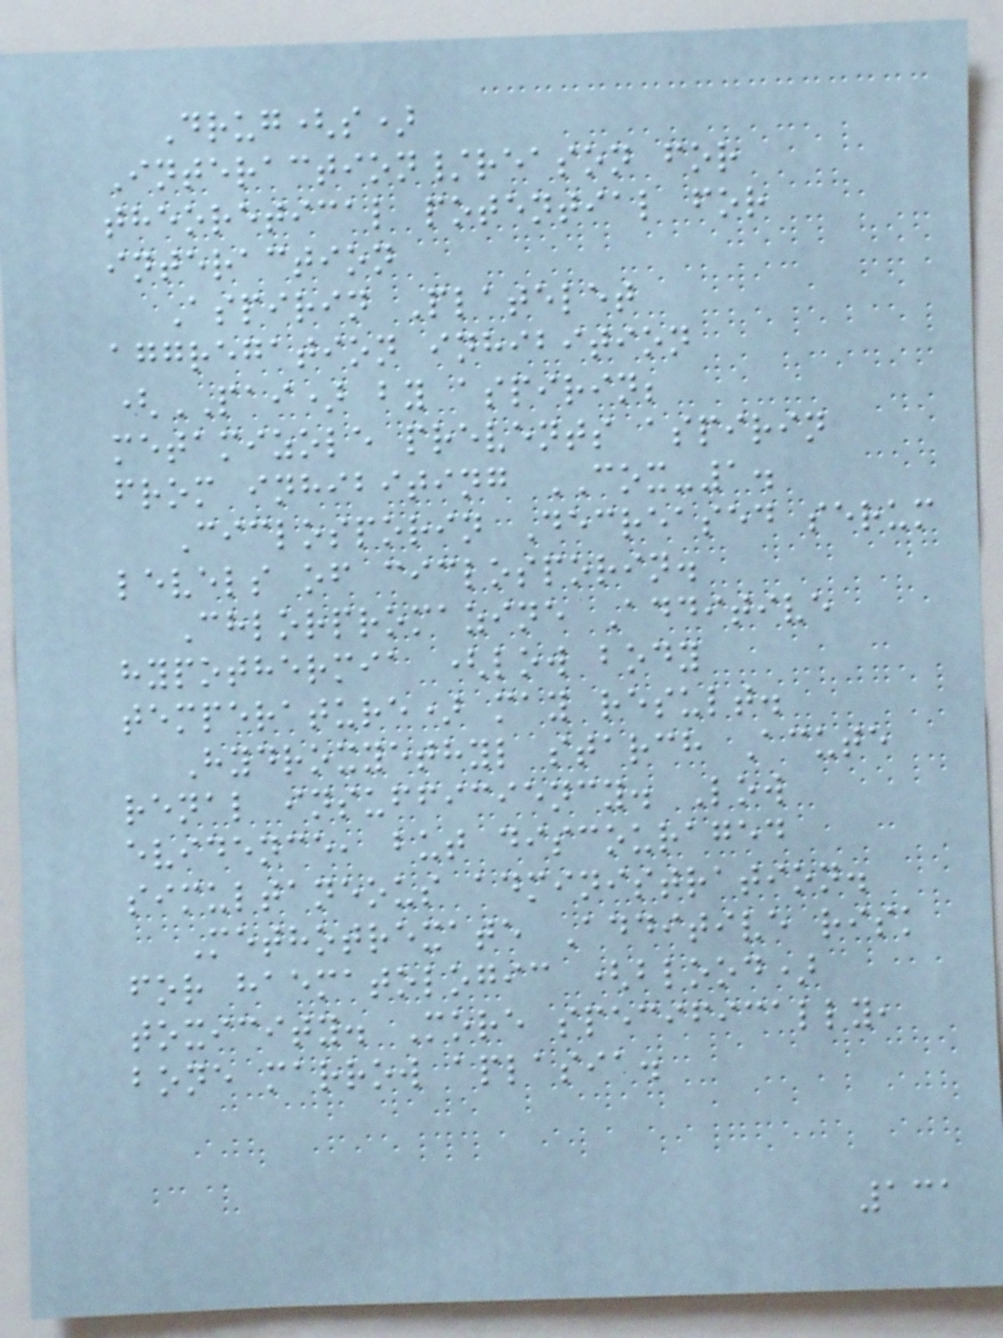Drug(s)
Interaction/reason for
theoretical potential for
interaction
Aspirin Platelet
aggregation inhibition
(PAI) by aspirin;
metamizole prevents aspirin
from inhibiting COX-1.
Ciclosporin Decreased serum
levels of ciclosporin.
Chlorpromazine Additive
hypothermia (low body
temperature) may result.
Hydroxyethyl starch Acute
renal insufficiency. Low
evidence, but discouraged
simultaneous administration.
Methotrexate Additive risk
for haematologic (blood)
toxicity. More specifically,
bone marrow aplasia.
131
